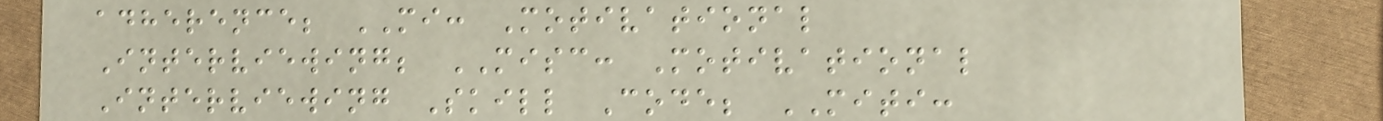adherence; MI: Motivational
Interviewing; MISC: Motivational
Interviewing Skill Code; MITI:
